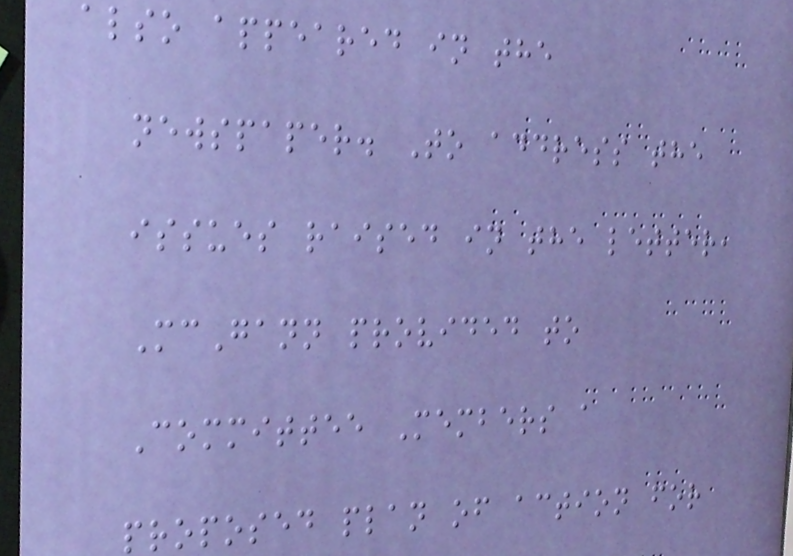also appeared in the
newspaper. To address the
issues raised in the letter,
McGann provided to
Committee Members a
proposed plan of action for
